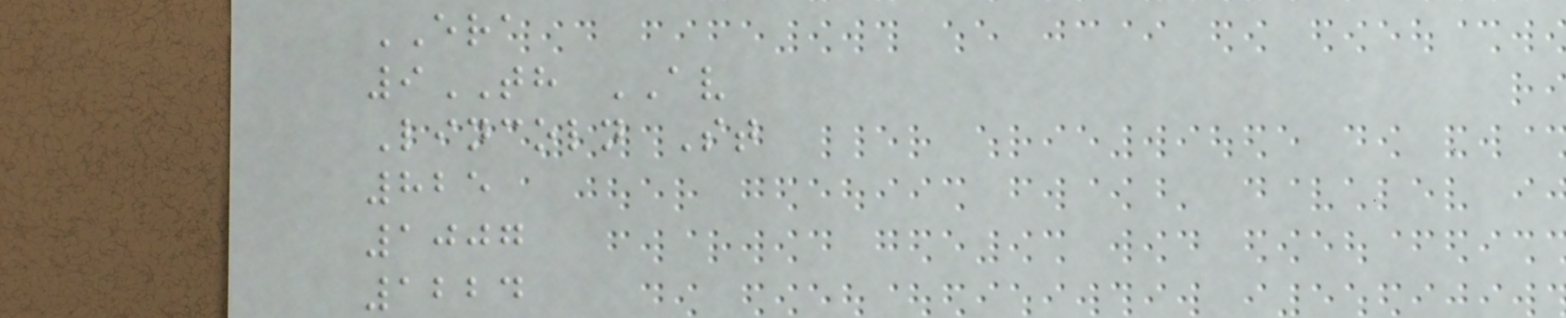ERA
9TH AV
Lincoln St
825
1007
1224
